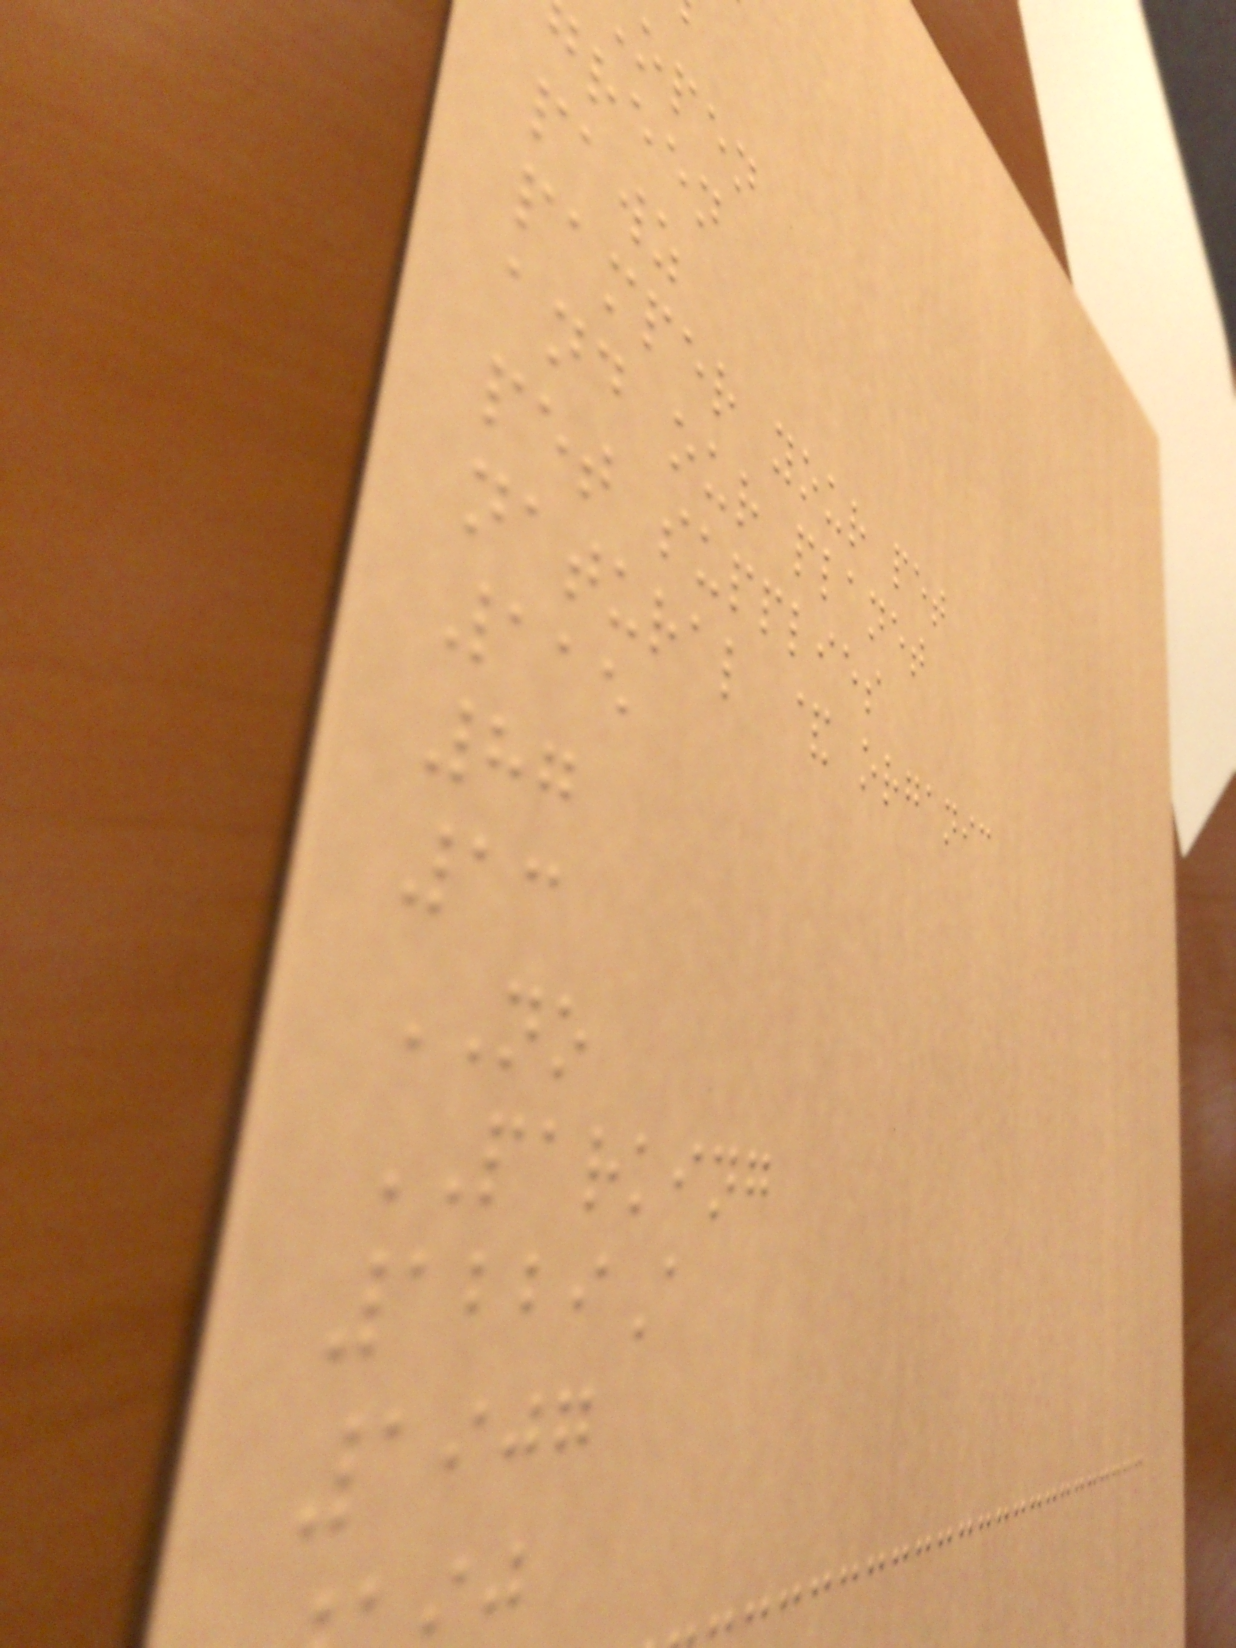open
reen
pawz
pamper your pet
and our planet
pet supplies
natural & organic
115
87
13
NO
PARKING
1229A
1907
